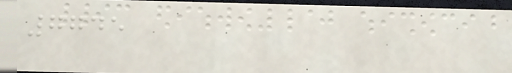7745
